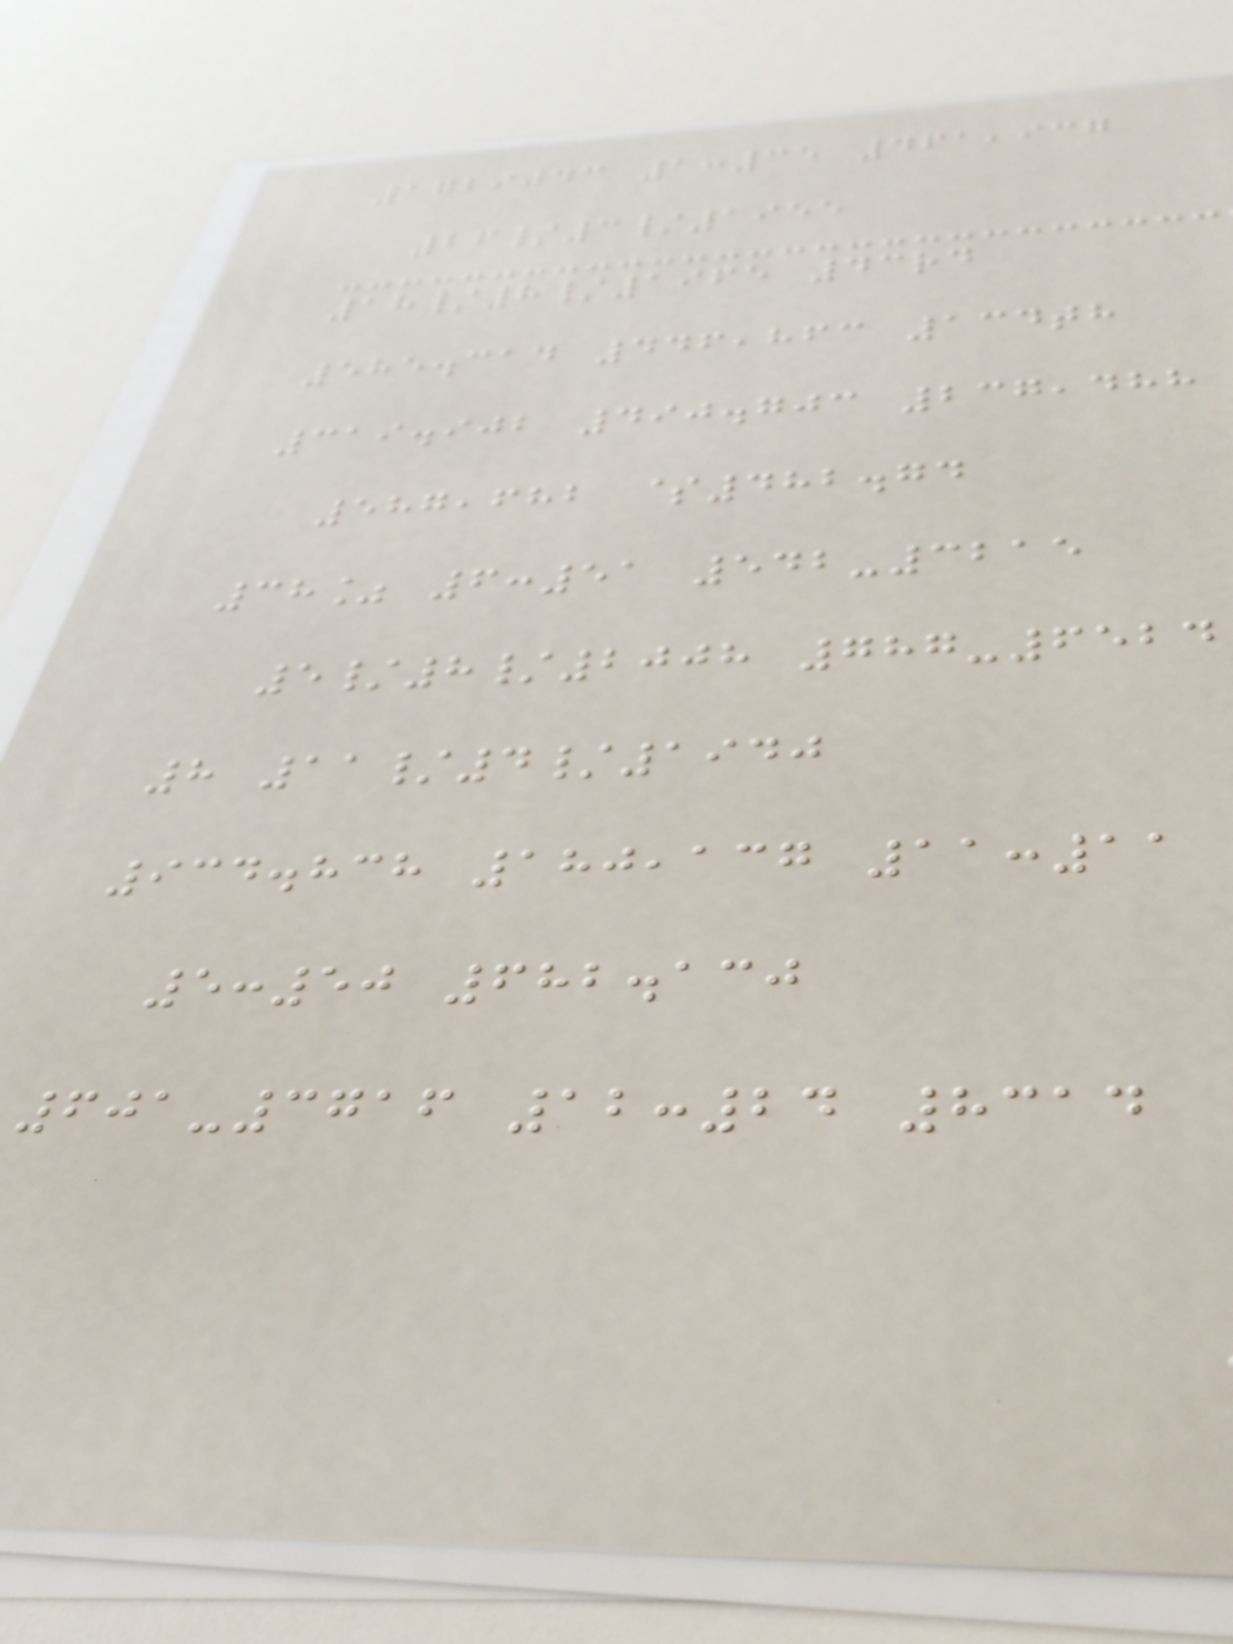1729043 1:35 461,937
26/3/1955
18/8/1965 43rd
585.314 446,863 134th
319.902 490.703 237,488
587,682 $482.74
38% 6:51 542-3215
5/8/2008 787-6524
8 11/4/1940
934.838 180,137 11:11
5:50 682.130
601-3716 12:24 8314
